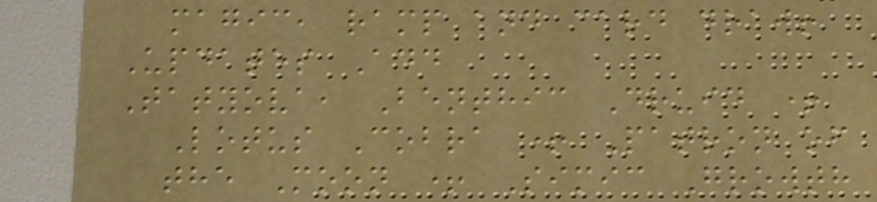magic, ramp and card draw!
Updates Add
Tatyova, Benthic Druid +
Lotus Cobra + Patron of
the Moon + Simic Growth
